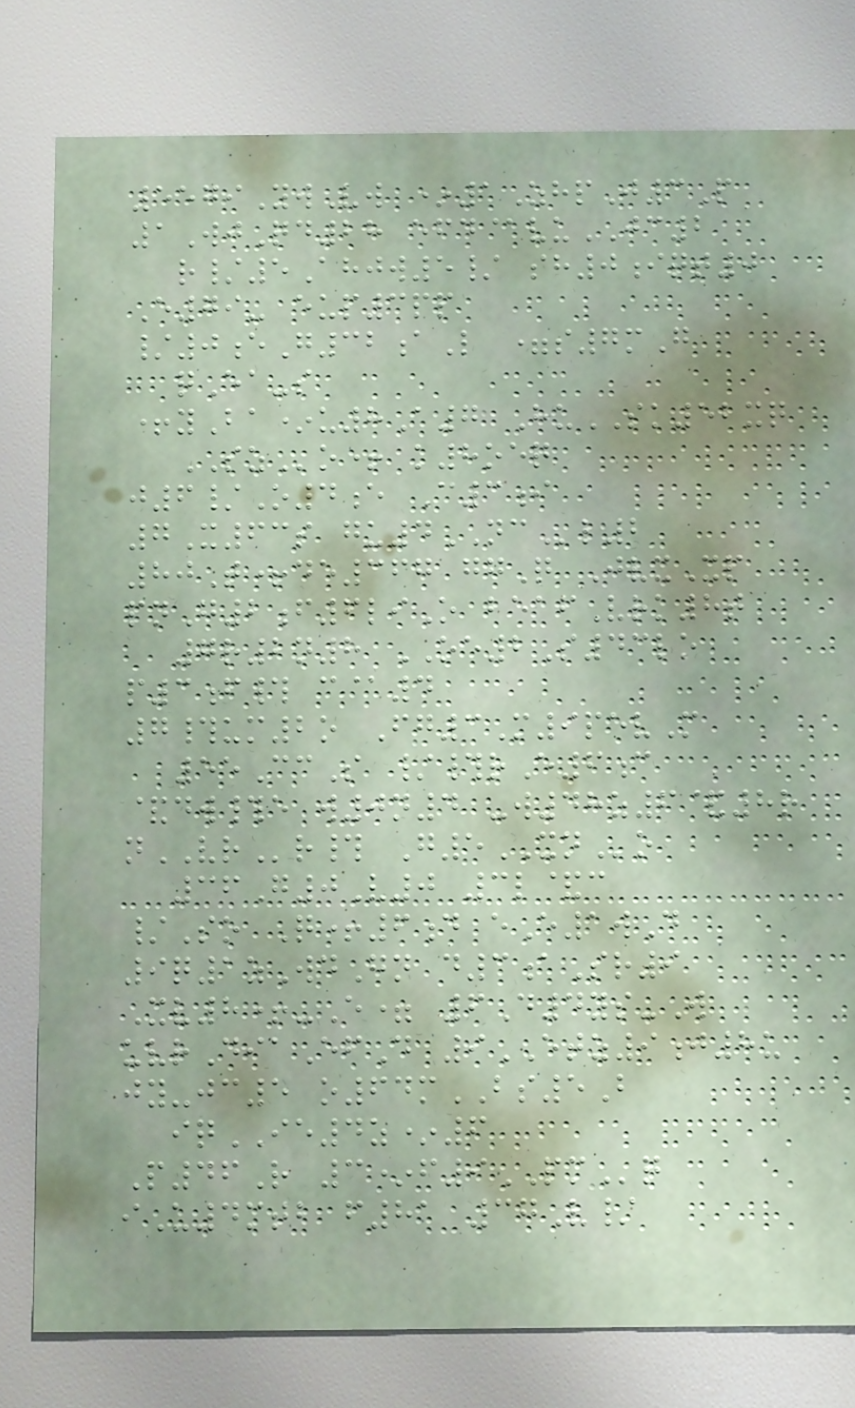5579YwVw *1ZhpJ3P
1WjQd28 efd@vuJC2
r/5Ahjw5/ sh0iqt0
E79- eup3pp
/0eG32aL =s7mG
qEa-s
+yBa*u8A7 HuSK52xq
SZo+ k8oeq
j6/O4e C3i
7X63s gu4NCl2
80T+de367 ggQ JvxXp
pnG2f6liO beafVrk8t
7r2n8 OE2S43lo
p3f# c@4
7#um2o Fg3M9pevM
55CcS /#rE6c
&dw#e w0n4 -w48z6&8r
nVRr# G5XNo
36G0V0 3l&c
/So Q+6d eE1wD
9q1zWdGn d3aSr9
Xv8+-E= 6D4ys-W
uvrDiaEfD 9ETZ9j8u
jy-jc5 o64mBS5B
iqIE4z*6
P46R 3*f9PMq
iU4mtb f81 37V/
